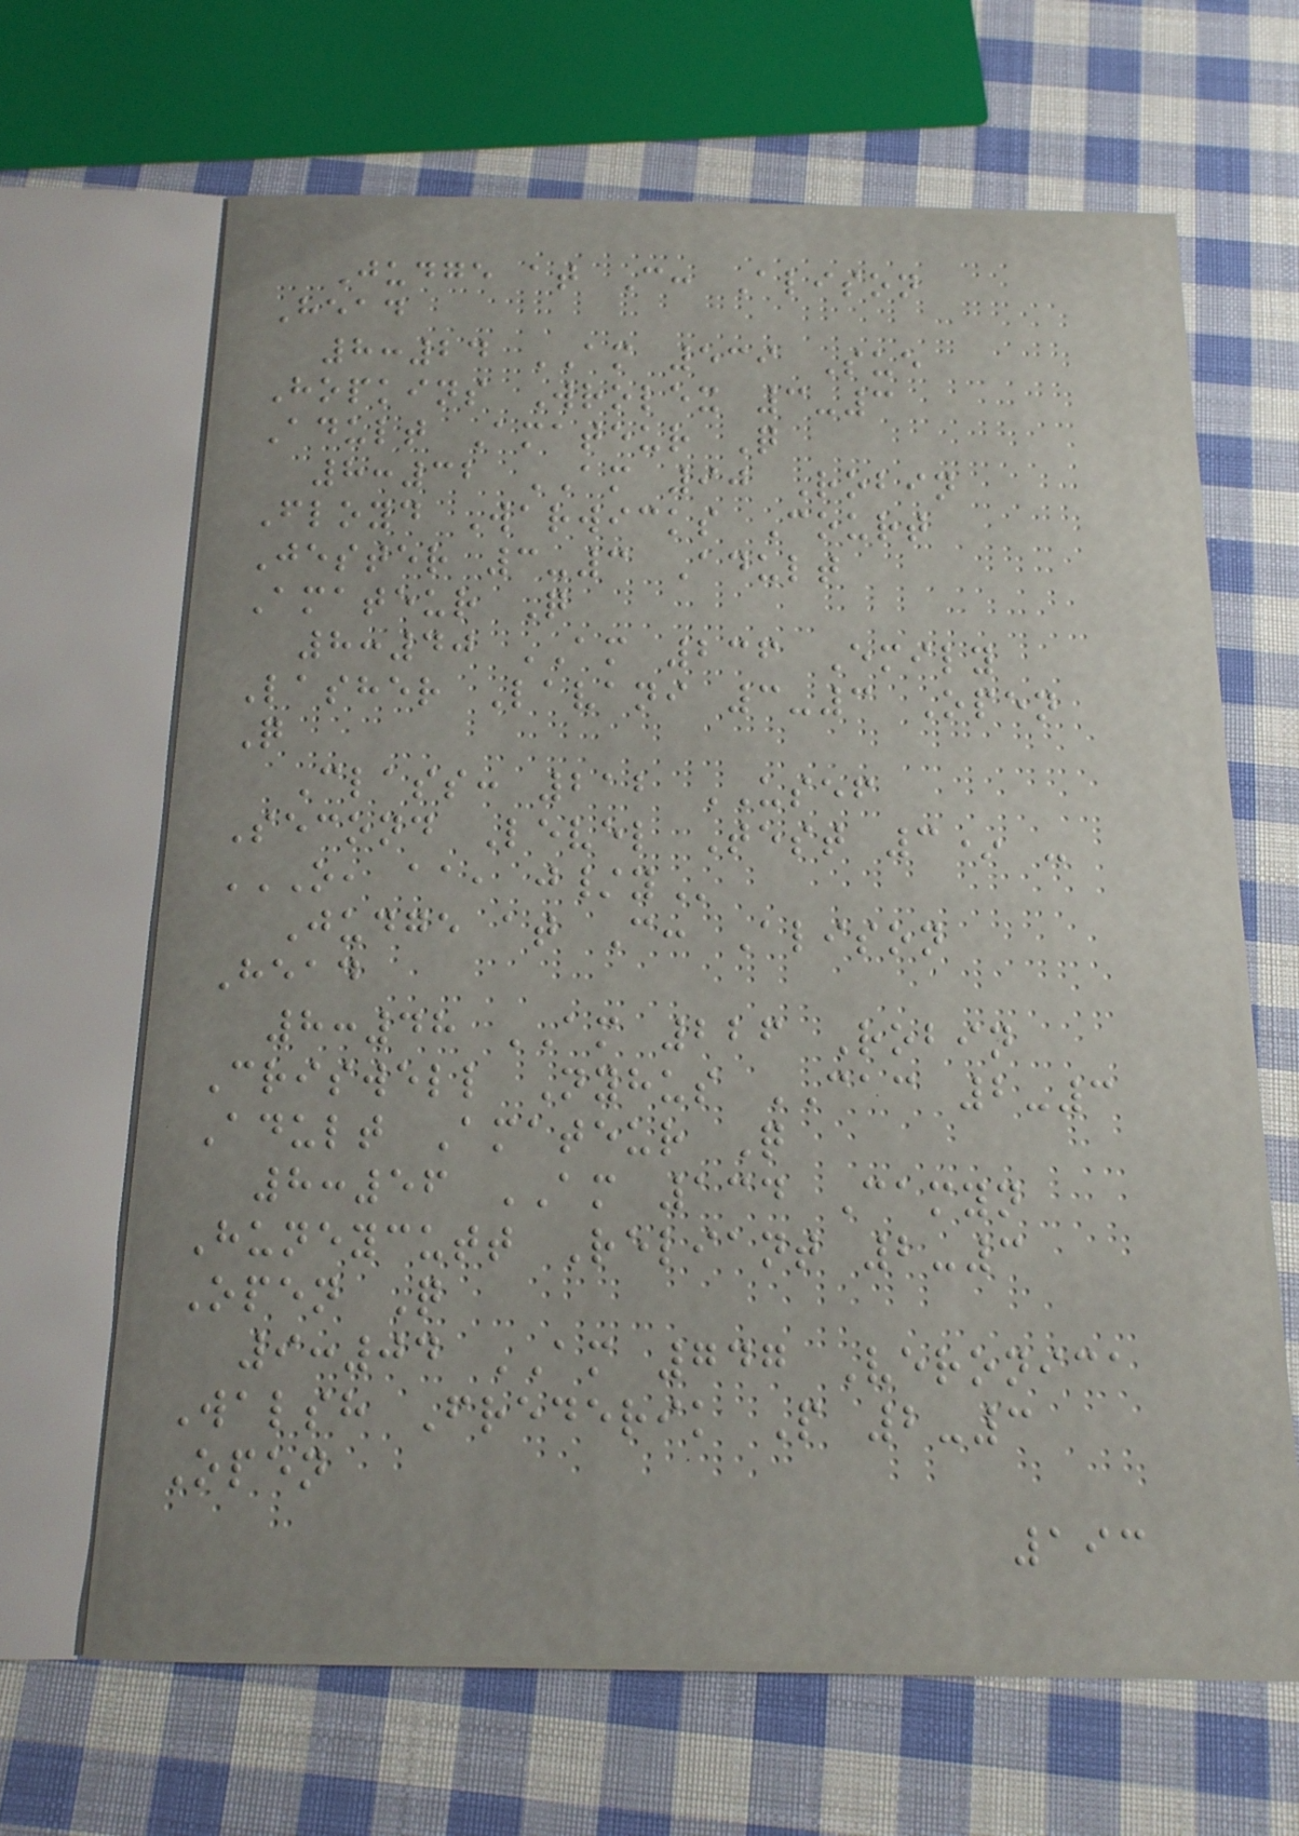Judge at C: Alison
Head
8:24 AM 539 Sue
Hopkins Wrolex 3-3
Adult Amateur Q
8:32 AM 90 Robin
Floyd Warwicks Court
Jester 3-3 Adult
Amateur Q
8:40 AM 236 Emily
Lasher Lavani 3-3 Open
Q
Class: 212 USEF
Second Level Test 3* -
O, AA, J/Y
Judge at C: Alison
Head
8:48 AM 226 Robin
Criswell Nyhus CAC 2-3
Adult Amateur Q
8:56 AM 134 Camyn
Huneycutt Reliant 2-3
Open Q
9:04 AM 747 Veronica
Walsh Frederik P 2-3
Open
193
